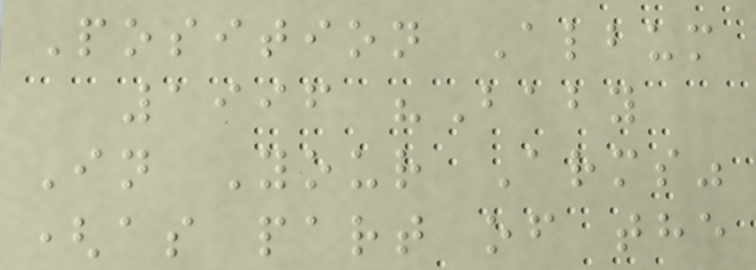Position Album
1996 "Baby
In Your Arms"
(as part of the
